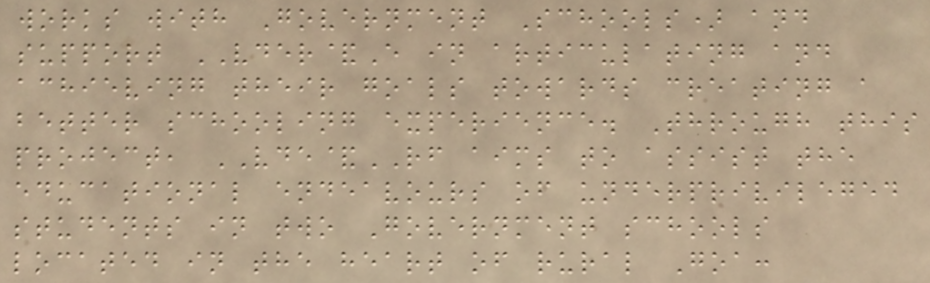works with Government Schools) and
support VDER&E in articulating and
achieving their goals towards creating a
better schooling experience. Through this
project, VDE&RF aims to assist the
educational endeavours of underprivileged
students in two Government schools
located in the heart of rural Goa:
